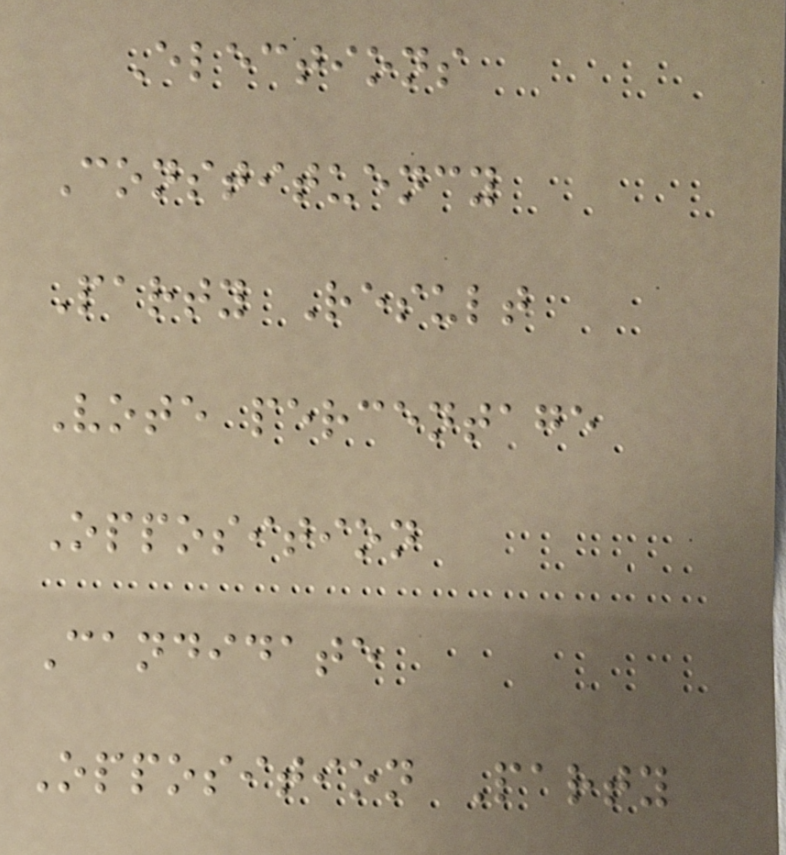Elections
Constituency
Party Result
Vote percentage
Opposition
Candidate
Opposition Party
